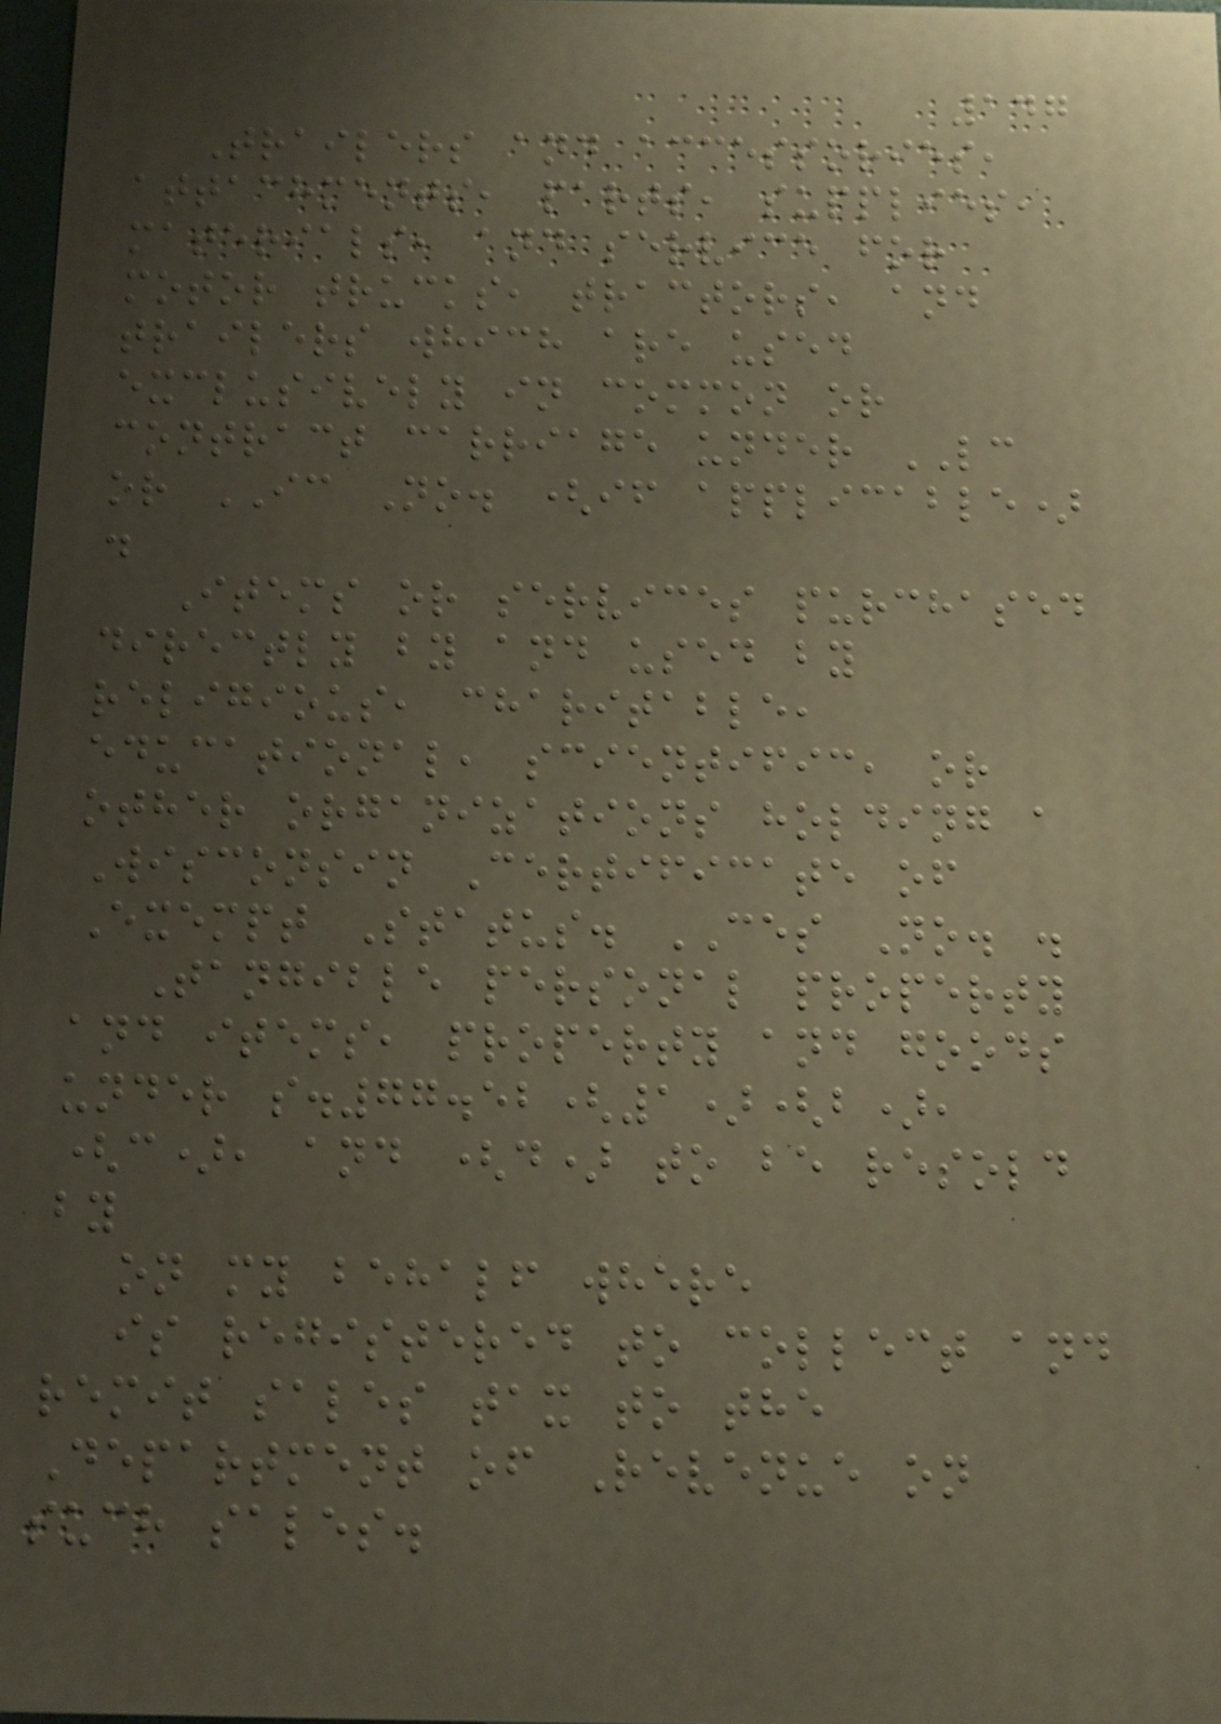147
Trailers and accessories,
attachments, parts, supplies,
materials, and service for
motor trucks, tractors, and
trailers which are used
exclusively in common or
contract carriage under LC
or IC No. (if applicable)
.
Items or services purchased
directly by and used by
religious, charitable,
educational, scientific, or
other organizations holding a
Wisconsin Certificate of
Exempt Status. CES No. .
Tangible personal property
and items, property and goods
under s.77.52(1)(b),
(c), and (d) to be resold
by
on my behalf where
is registered to collect and
remit sales tax to the
Department of Revenue on
such sales.
